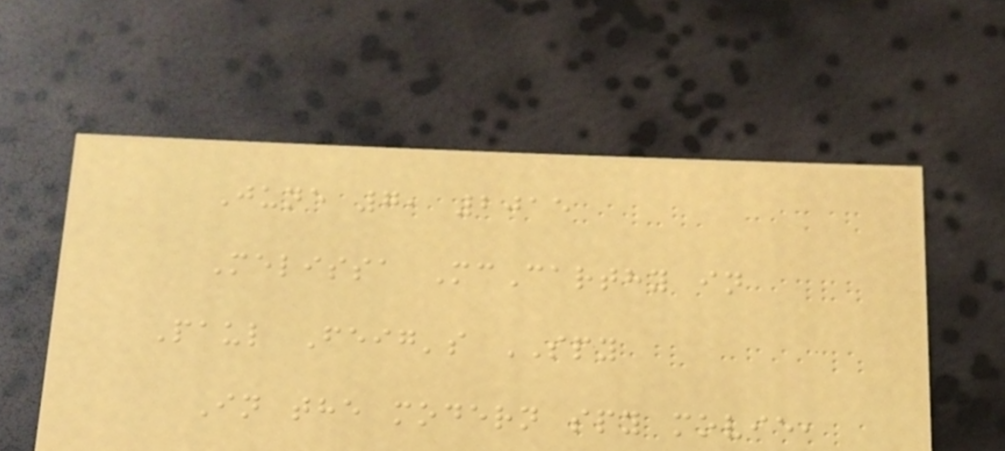June 7, 2015
Melissa McCarthy in
Paul Feig's SPY
In the modern spy movie,
